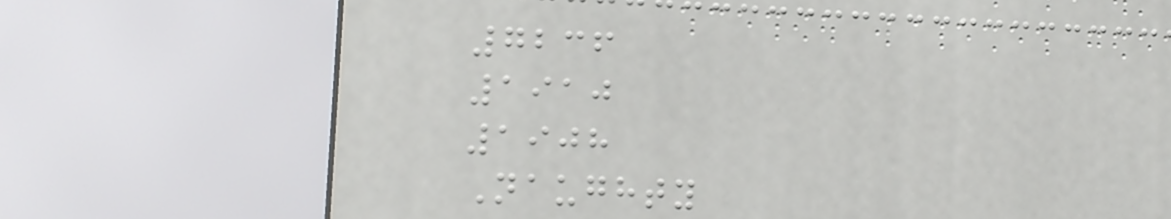7236
1910
1908
Naughty
